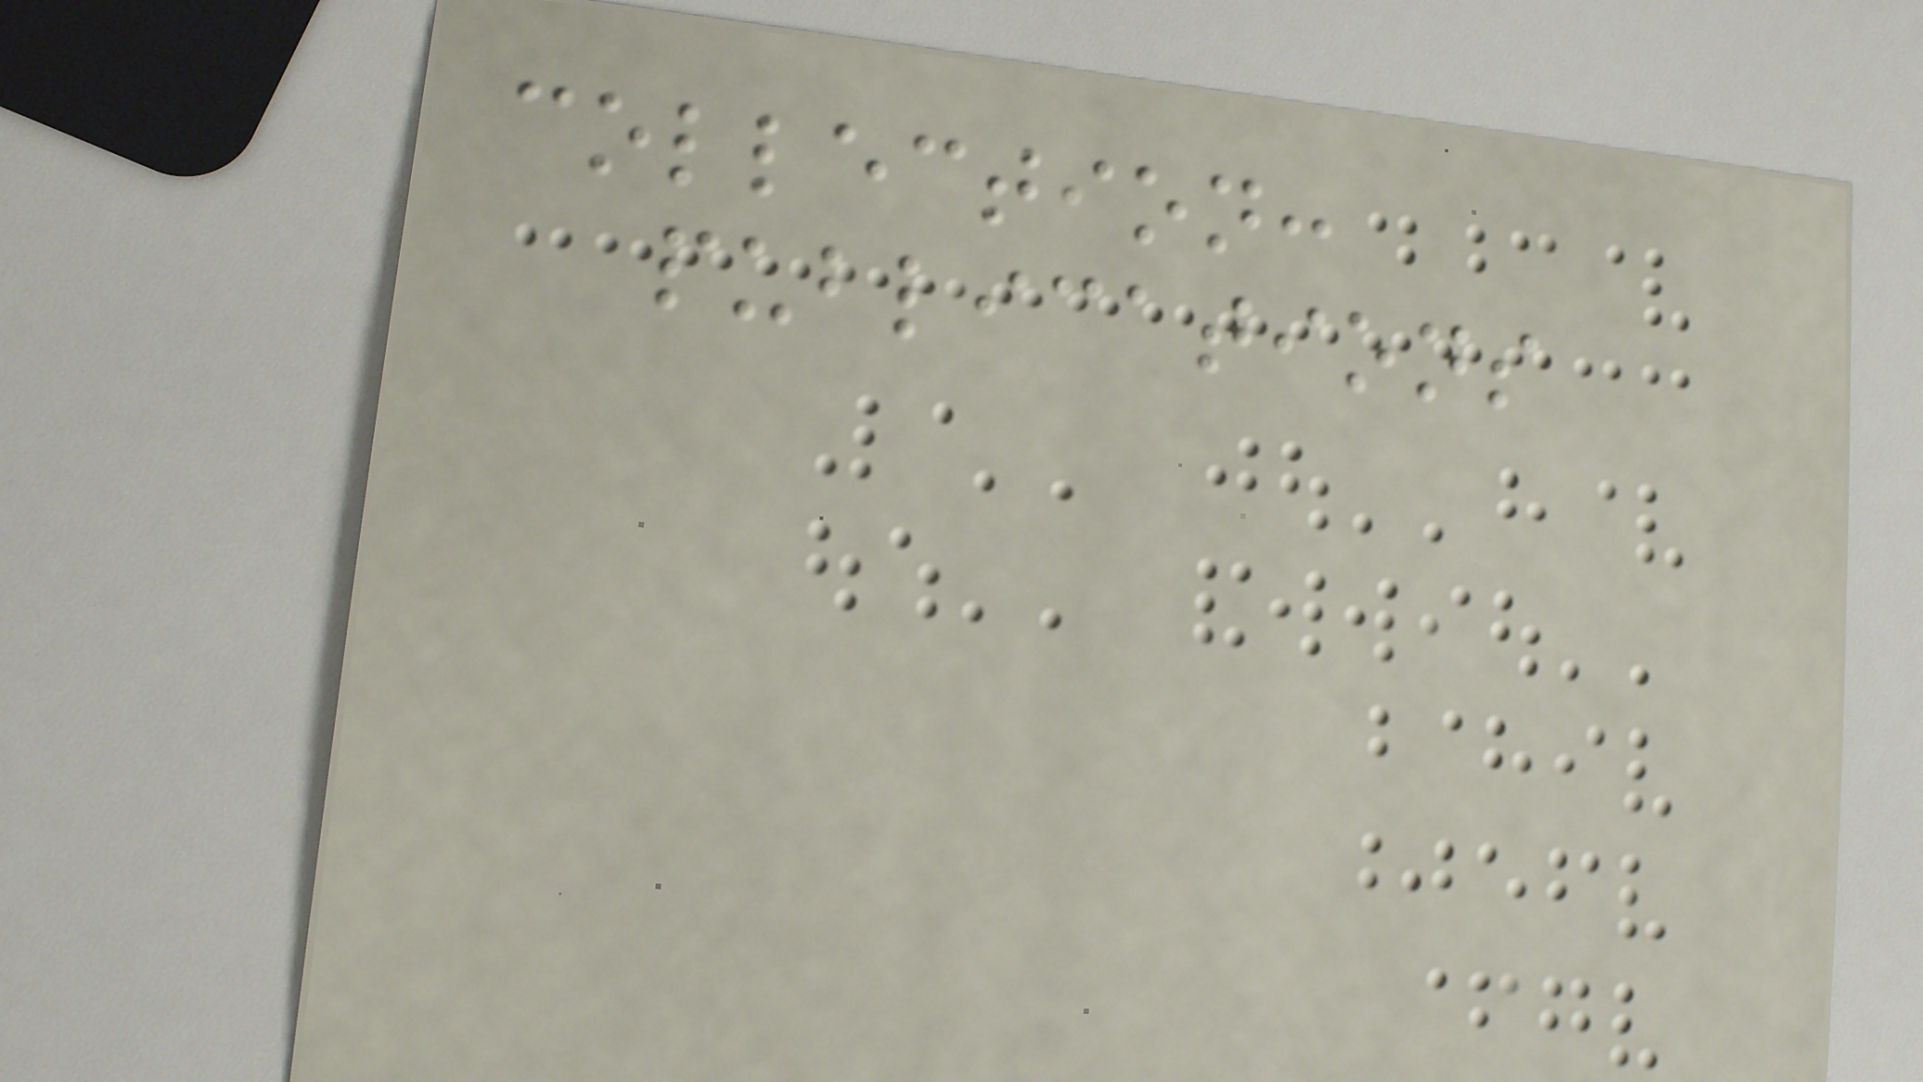collection:
publications
